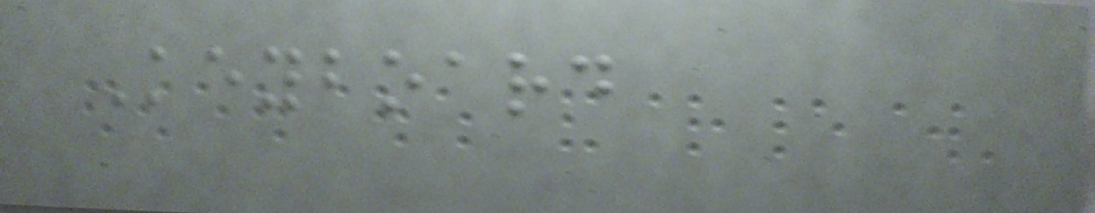Keyboard
